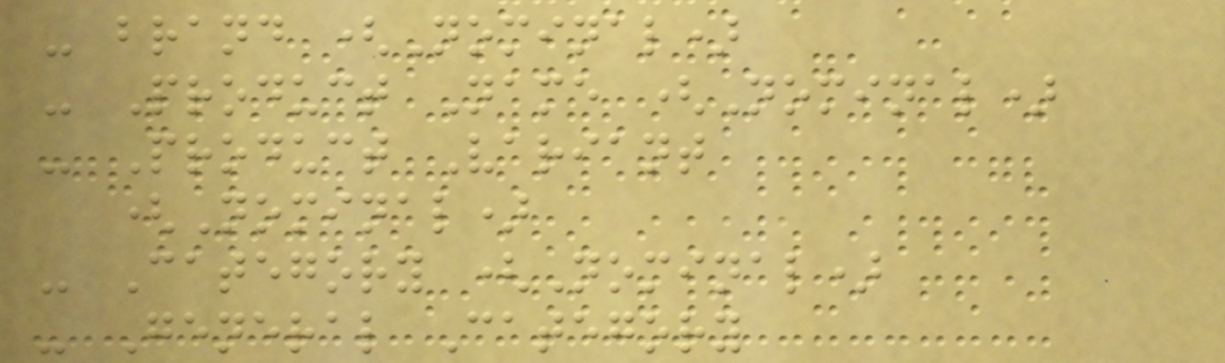- brand (Nominal)
- Product Name (Nominal)
- Product Variant
(Nominal)
- Category (Nominal)
- General Category
